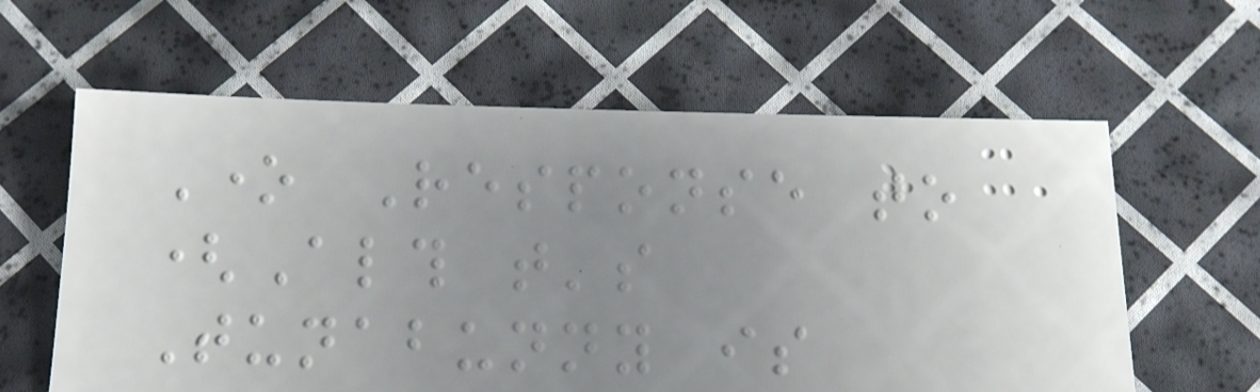One Response to
(Although that's
Tunabunny is
